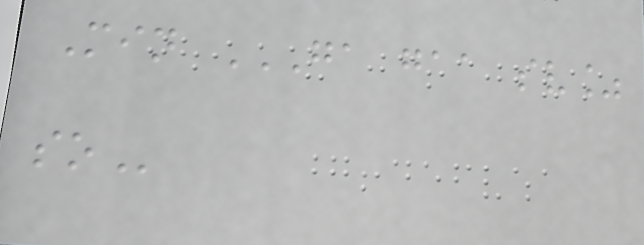Min GA GAA SV%
SO
